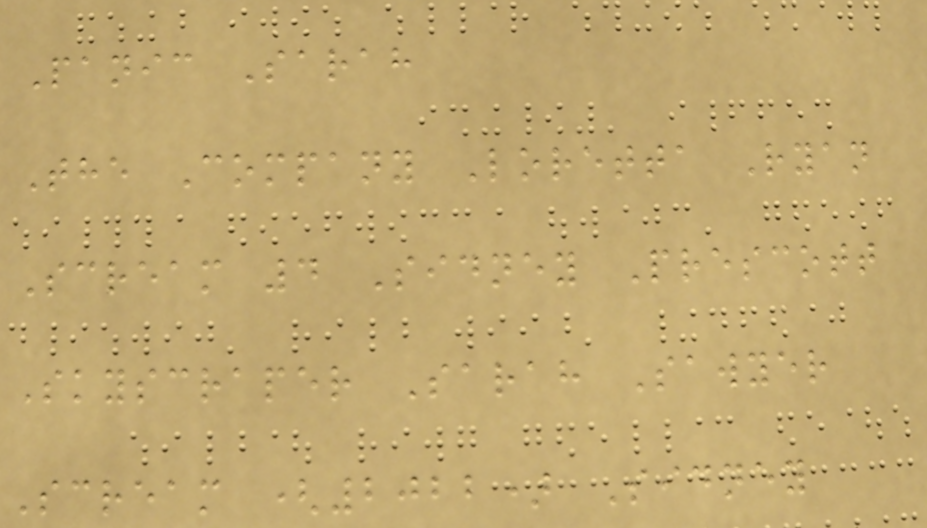Panic Sarah
The Company Loretta Ryan
Scream 4 Sidney Prescott
Skyscraper Sarah Sawyer
Scream (2022) Sidney
